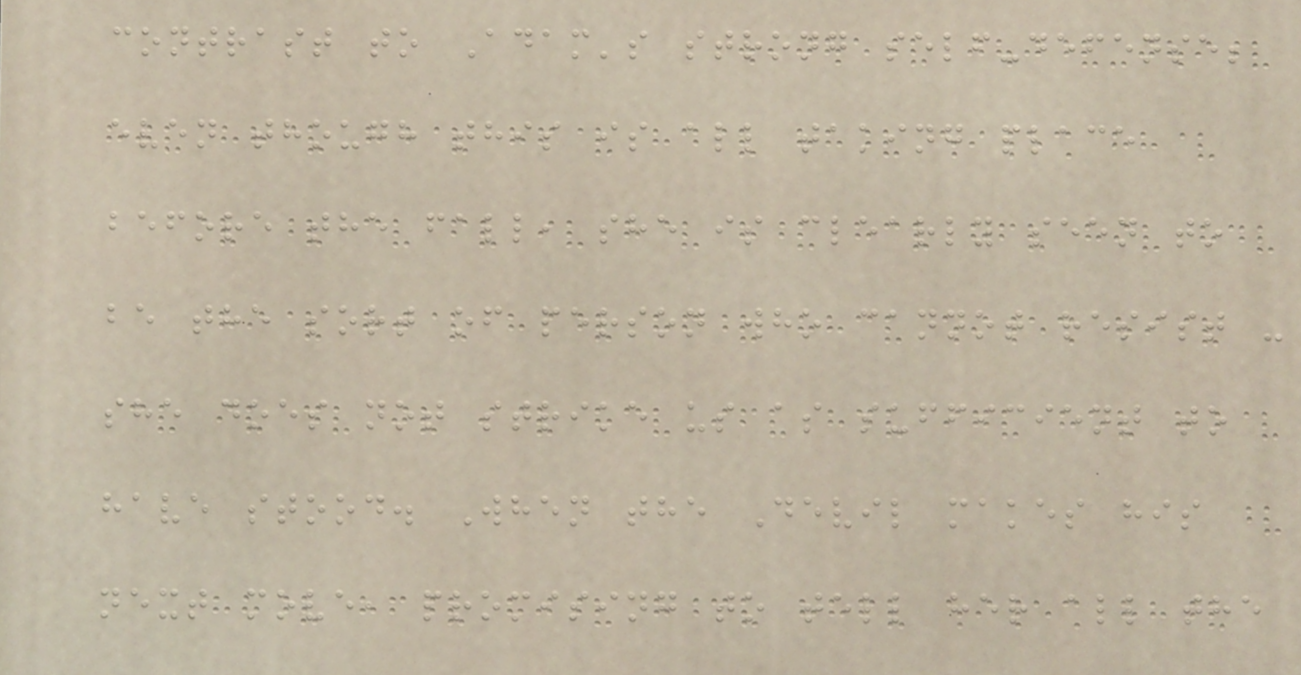contrast to Adam's strong self-defense;
even though this is all taking place
before the fall, she is clearly seen to
be the sort of person who cannot resist -
she does not strike us as sufficient to
have stood. When the Devil makes his
next move, promising to tell her all the
